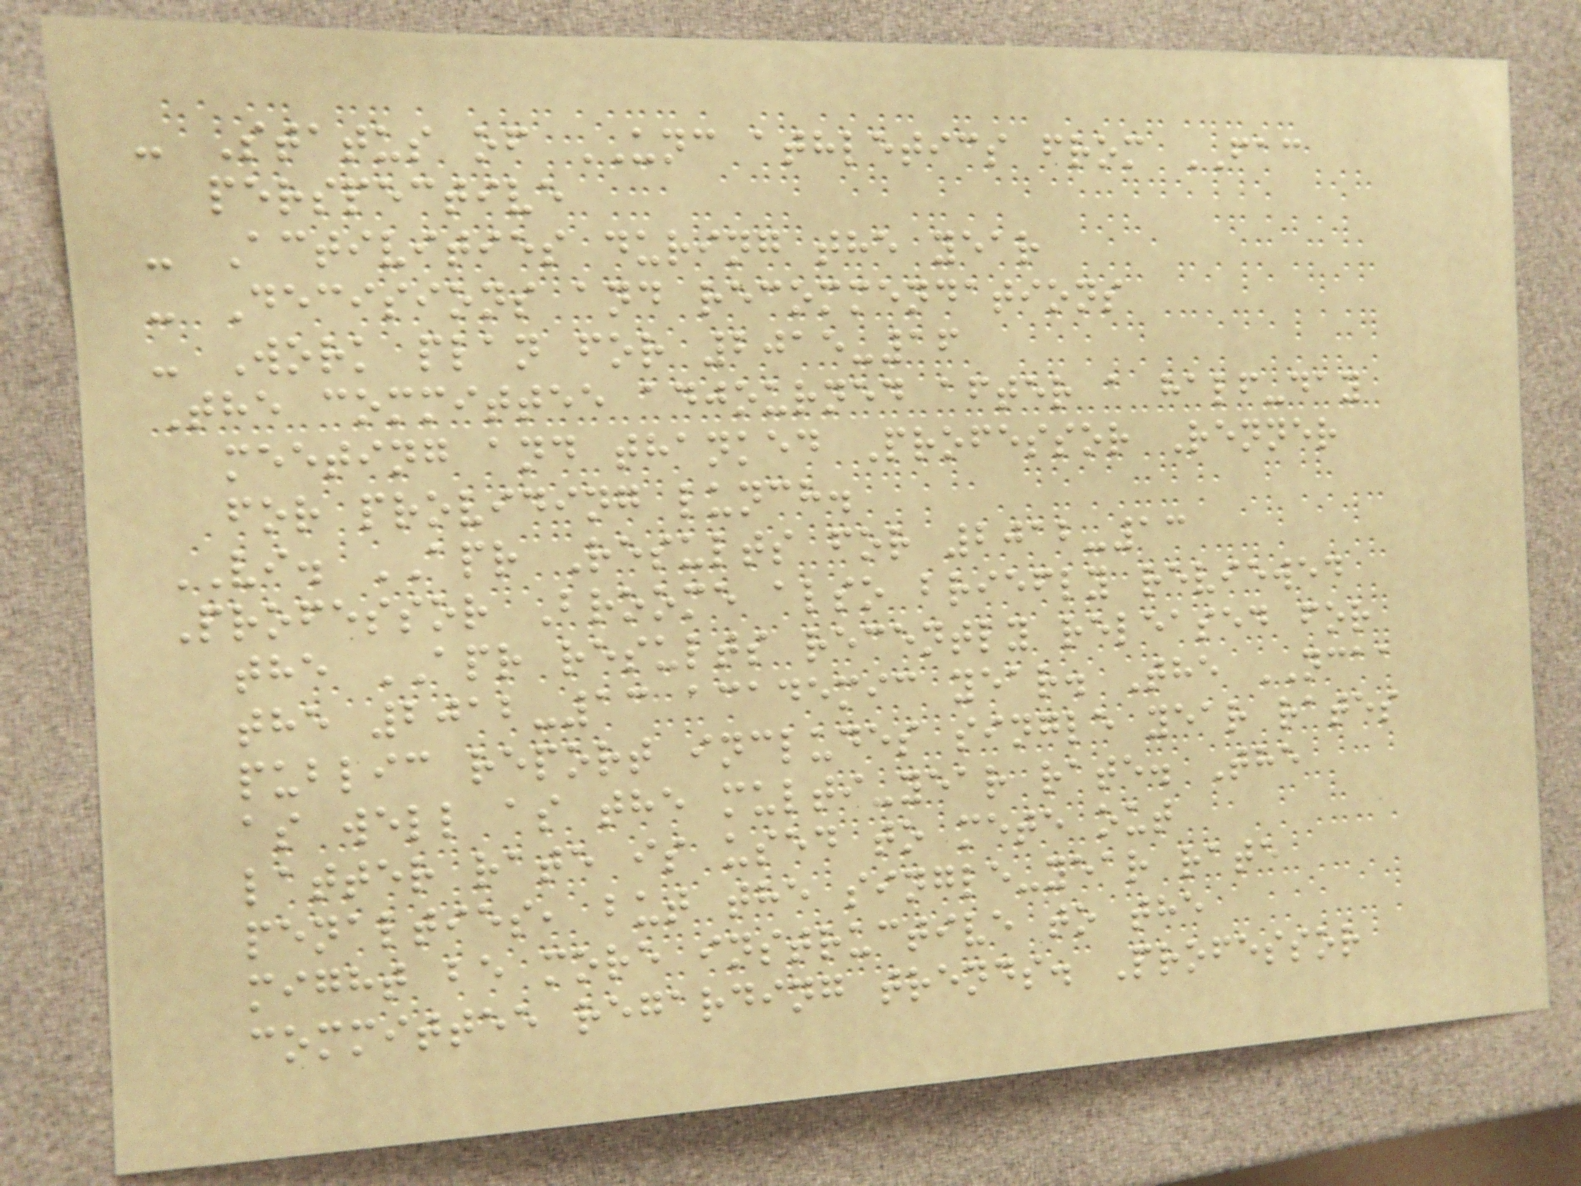- Status of UNC athletics from FAC
perspective
- Activities during the year
- Decisions and recommendations
- Work plan for 2015-16
The committee adjourned after a half-day
meeting and thanked Professor Renner
for providing lunch.
VI. APR Results for 2012-13
Professor Broome also briefly reviewed
the APR results recently released for
the 2012-13 academic year. The NCAA
public report includes single year rates
as well as the multi-year rate. The
latter rate is used to mete out
penalties, but the single-year rate
might be more instructive to the
committee regarding trends. Professor
